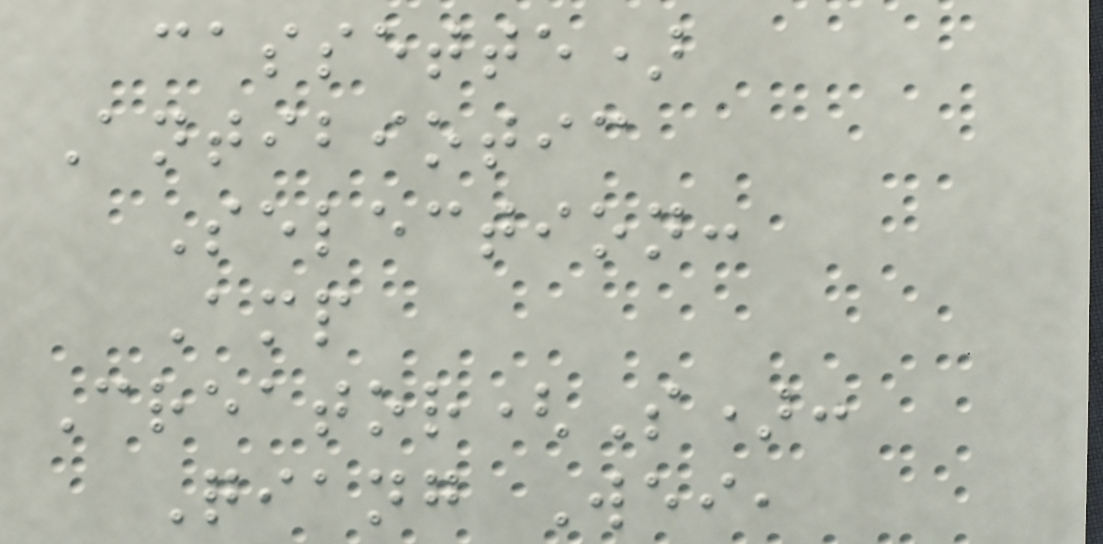cassette)
Antibiotic
Selection:
Amp
Creator(S):
Qiang Wei,
